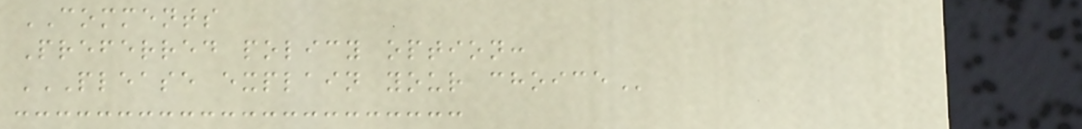COMMENTS
Preferred policy option:
PLEASE EXPLAIN YOUR CHOICE
